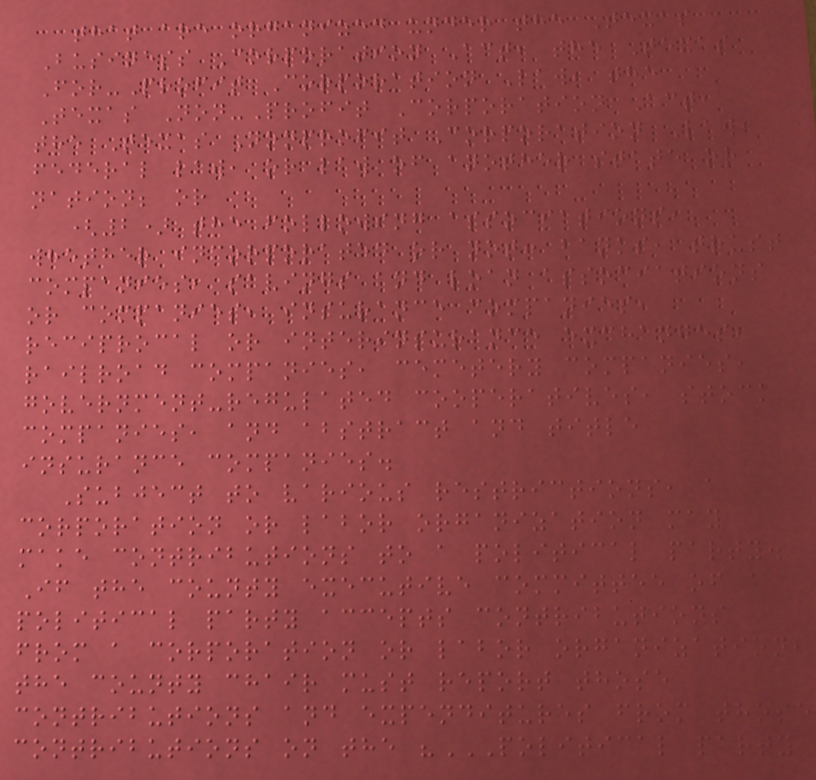that are organized under the Texas
Business Corporation Act, the Texas
For-Profit Corporation Law, the
Texas Non-Profit Corporation Act,
the Texas Nonprofit Corporation Law,
federal law, or law of another state or
nation; or
(2) the following associations,
whether incorporated or not: banks, trust
companies, savings and loan associations
or companies, insurance companies,
reciprocal or interinsurance exchanges,
railroad companies, cemetery companies,
government-regulated cooperatives, stock
companies, and abstract and title
insurance companies.
Subject to various restrictions, a
corporation or labor organization may
make contributions to a political party.
If the county executive committee of a
political party accepts contributions
from a corporation or labor organization,
the county chair must report those
contributions and expenditures from those
contributions on the "POLITICAL PARTY
